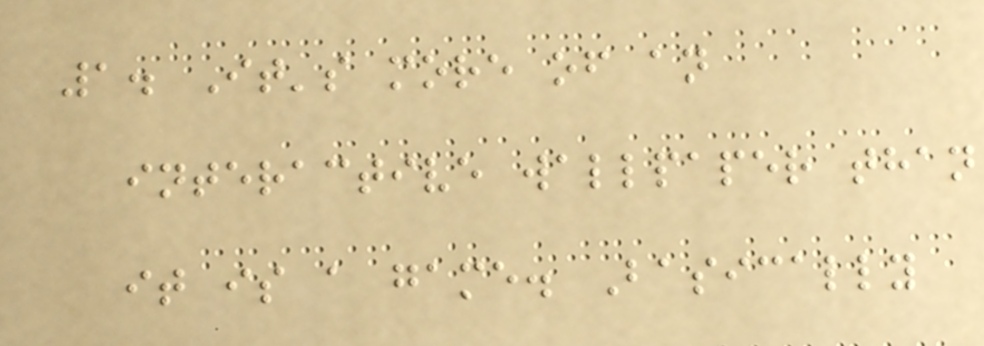1. It's more of an
interactive wallpaper than
it is a game. Basically
